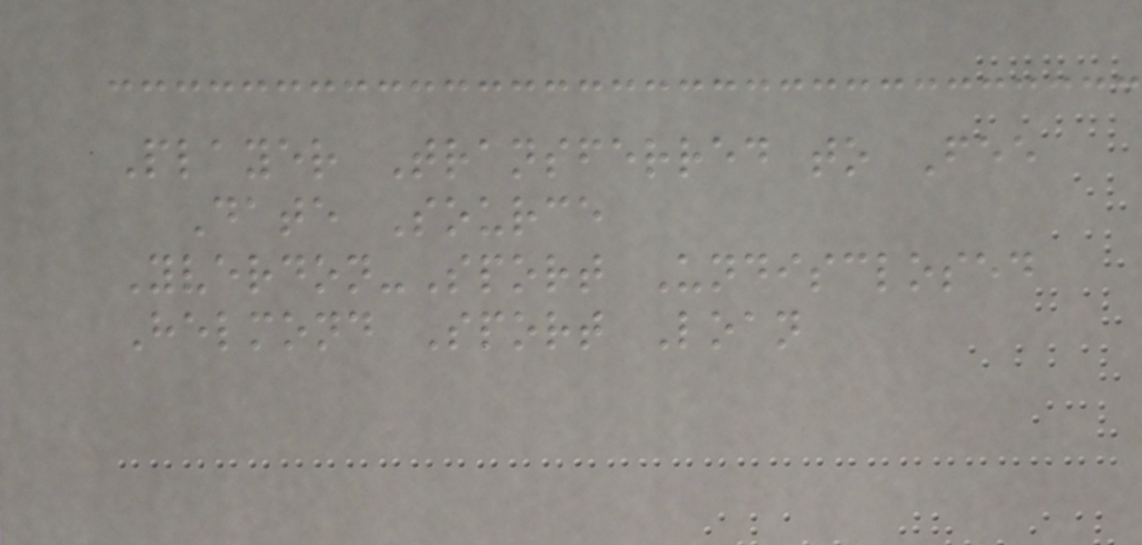Player Transferred to Fee
Date Source
Yverdon-Sport Undisclosed
Helmond Sport Loan
